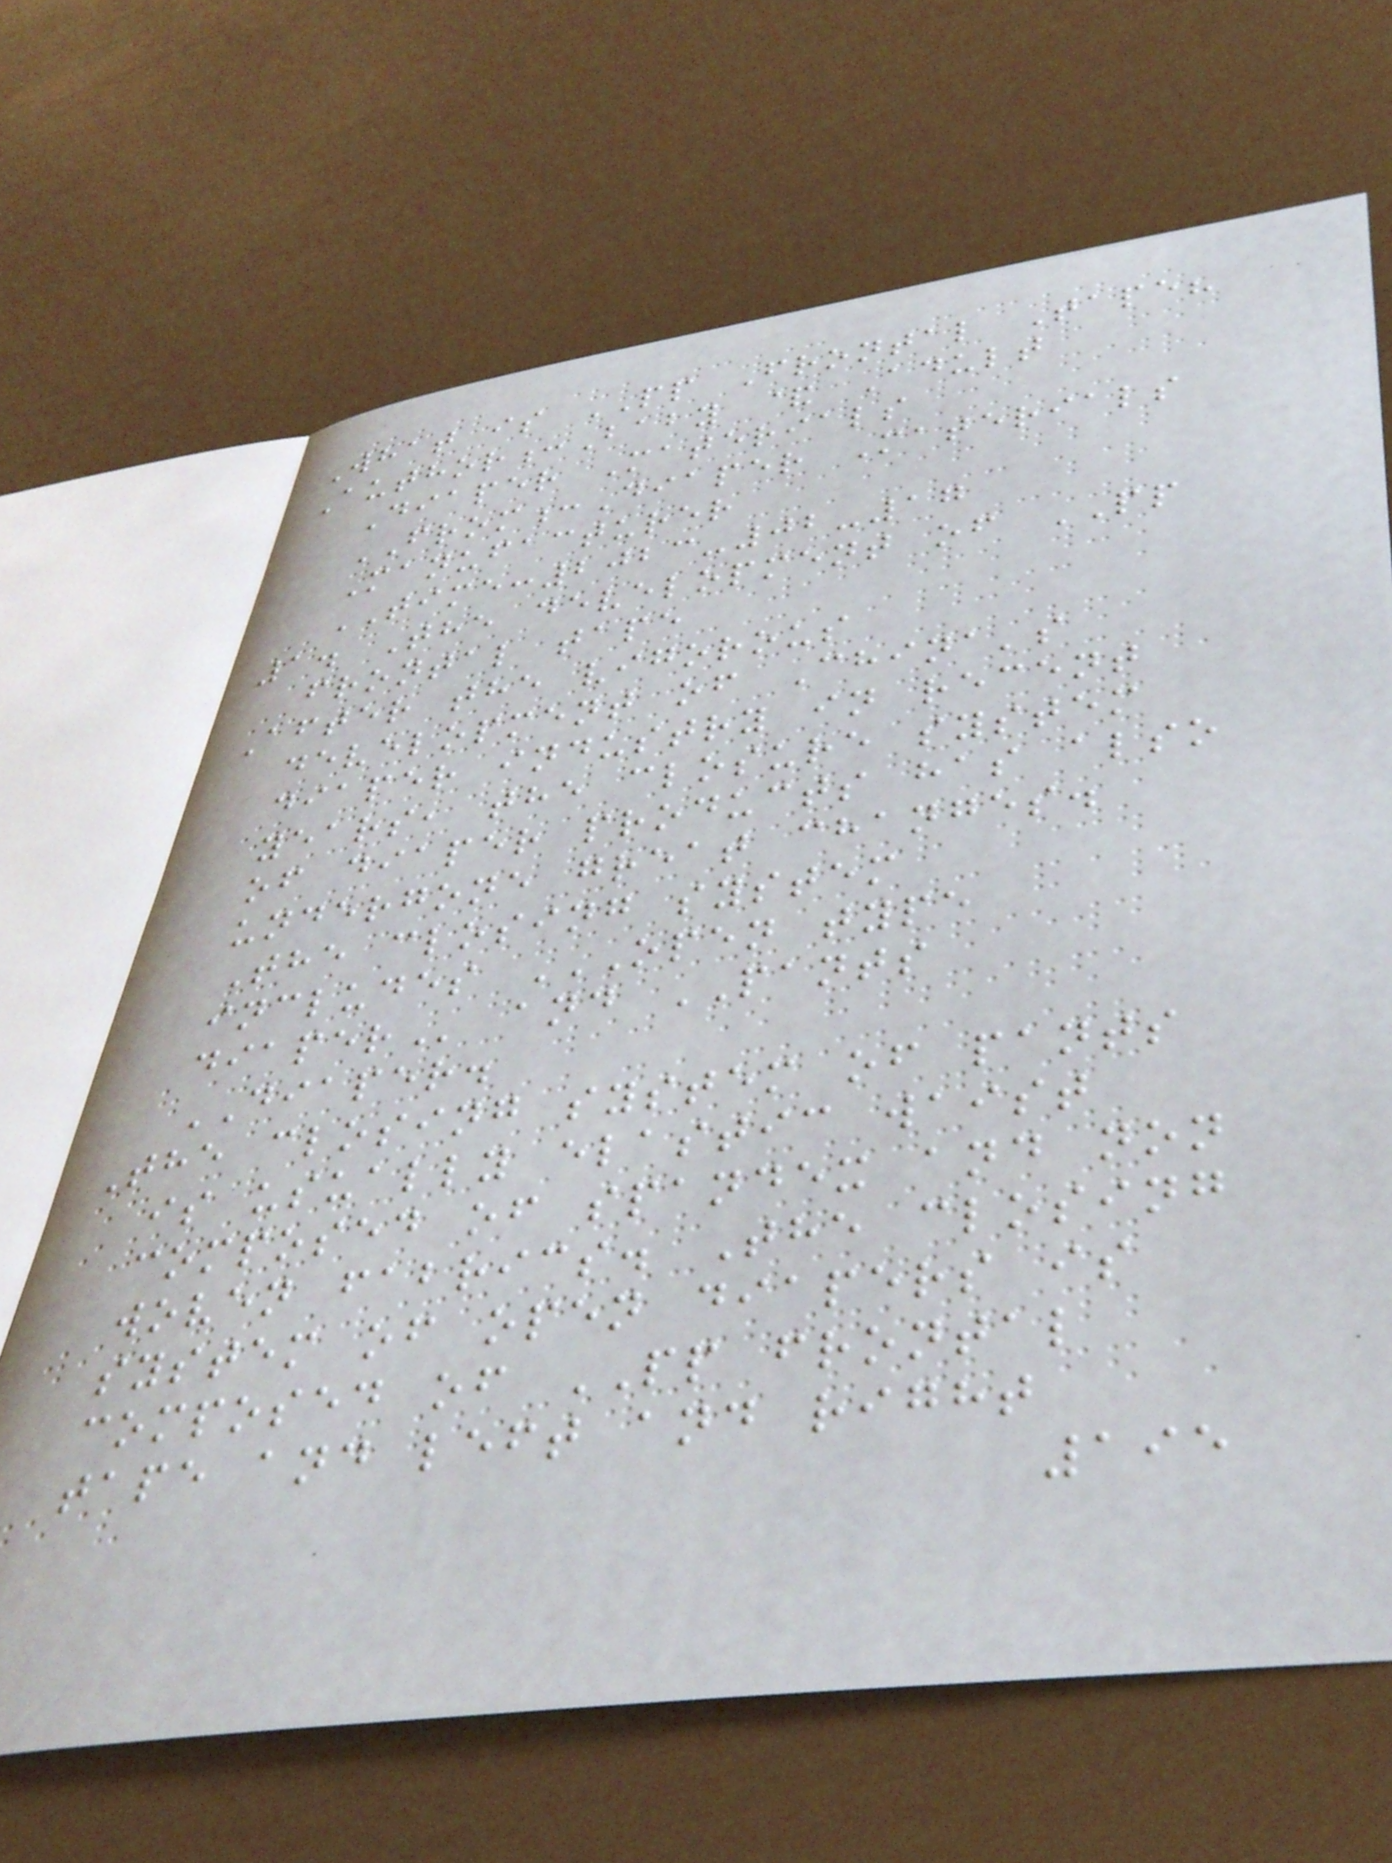What is PP Frontal Tape?
Author:Baby & Adult
Diaper Materials
FROM:Diaper Materials
Manufacturer
TIME:2023-02-17
1. The development of PP
frontal tape
After the vigorous
development of China's
diaper industry in recent
years, the closure system
of diaper products has also
undergone great changes.
The closing system
includes OPEN TYPE
DIAPER and PANTS
DIAPER.
The closing system of pants
is usually elastic waist
composed of spandex and non
woven fabrics. The closing
system of open diapers is
composed of PP frontal
tape and left and right
195
